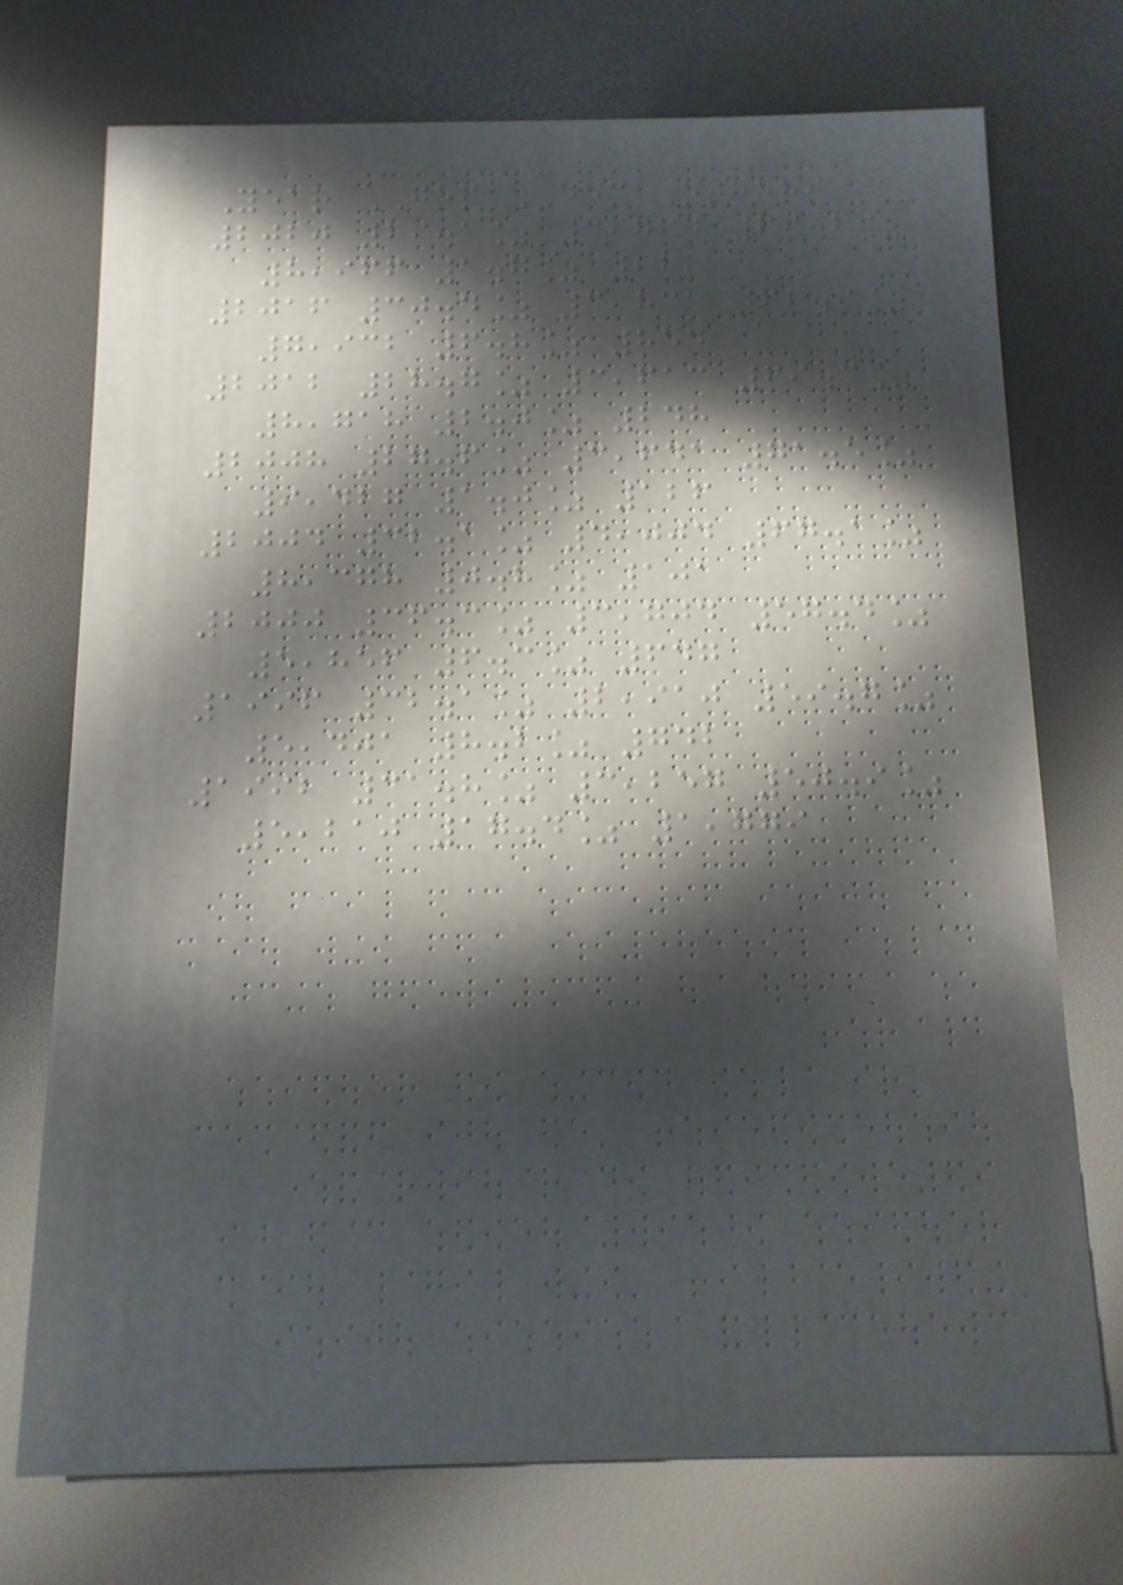Year GOP DEM Others
2020 29.1% 3,764 69.2%
8,966 1.7% 222
2016 30.4% 3,831 62.9%
7,932 6.8% 854
2012 28.7% 3,613 69.3%
8,718 2.0% 248
2008 27.6% 3,641 71.5%
9,427 1.0% 126
2004 32.1% 4,004 67.1%
8,378 0.8% 101
2000 36.3% 3,704 57.4%
5,856 6.3% 647
1996 32.1% 2,910 59.7%
5,401 8.2% 742
1992 31.8% 3,257 50.9%
5,210 17.4% 1,779
